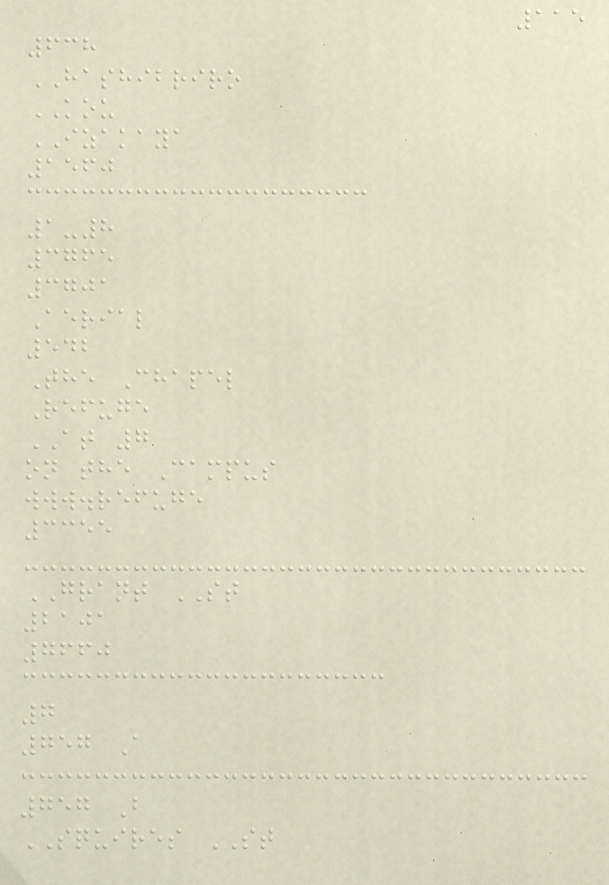115
638
HASHIBRIRO
KOU
IZAKAYA
1560
1-8
3765
3701
Aerial
542
The Chapel
Refuge
AT 7
on the Campus
www.refuge
3355
GRANT ST
2101
7660
7
757 A
757 B
SQUIRES ST
